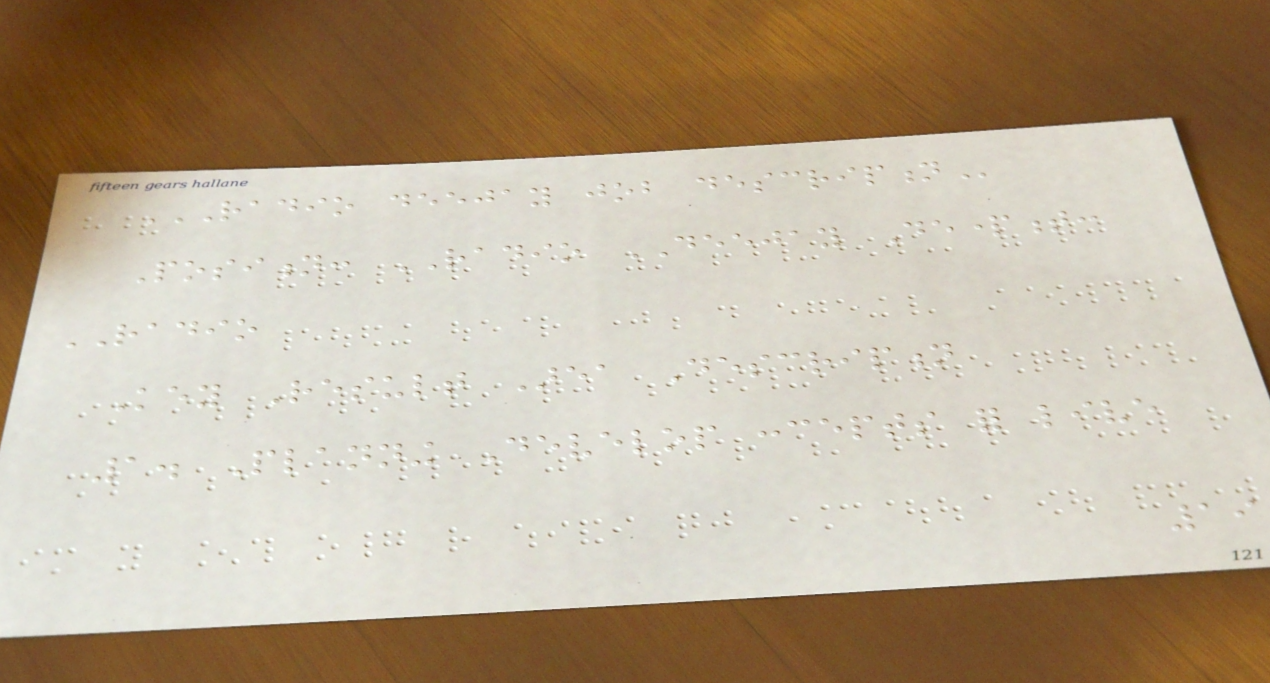RADIO DEEJAY JOB DESCRIPTION
Position: RADIO DEEJAY Department:
RADIO
Key Result Area Description
1. Planning Develop concepts for live
19
